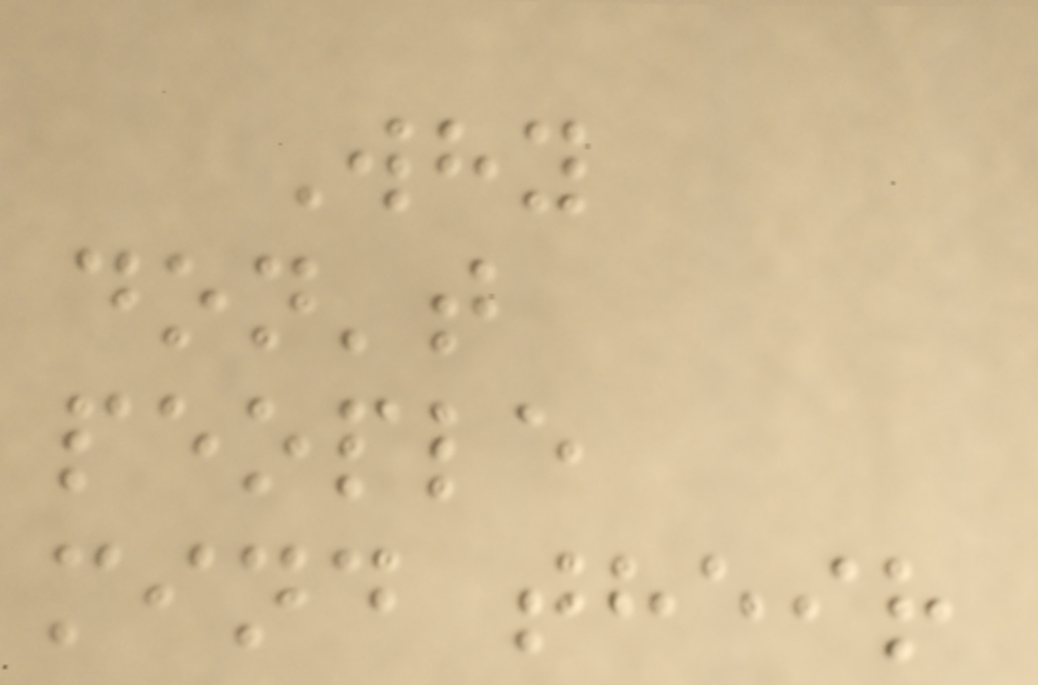Why
don't
people
mind their
